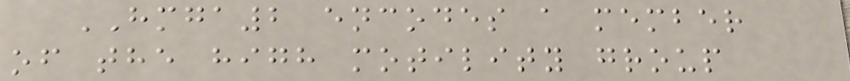HMGA2 encodes a member
of the high motility group
